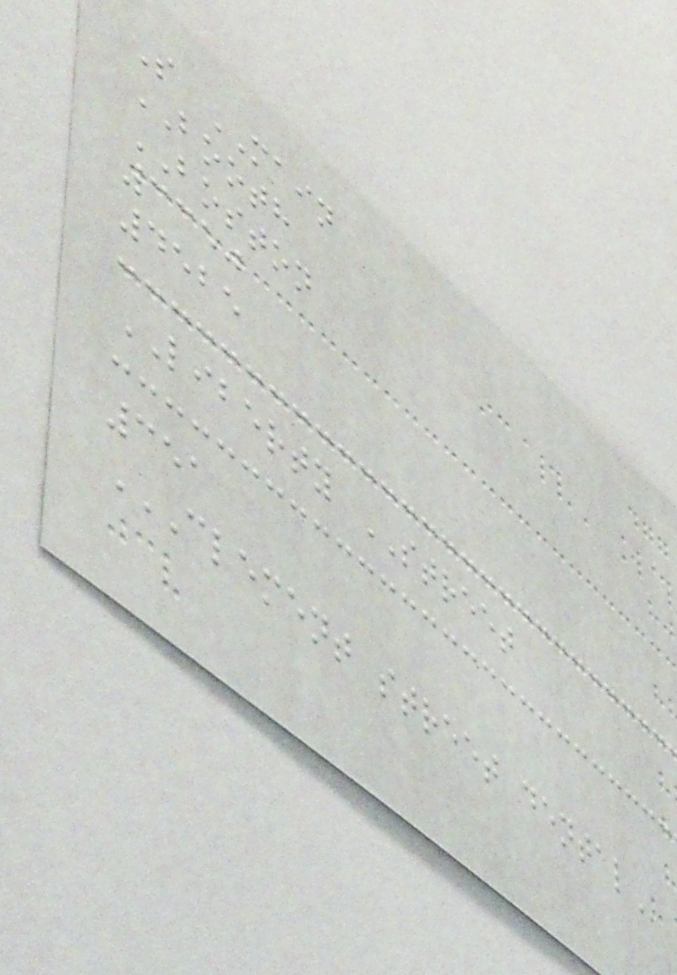S MAIN
BOOTH
BOSTON
3350
4525
LIBERTY STREET
351
CLEMENT STREET DENTAL
